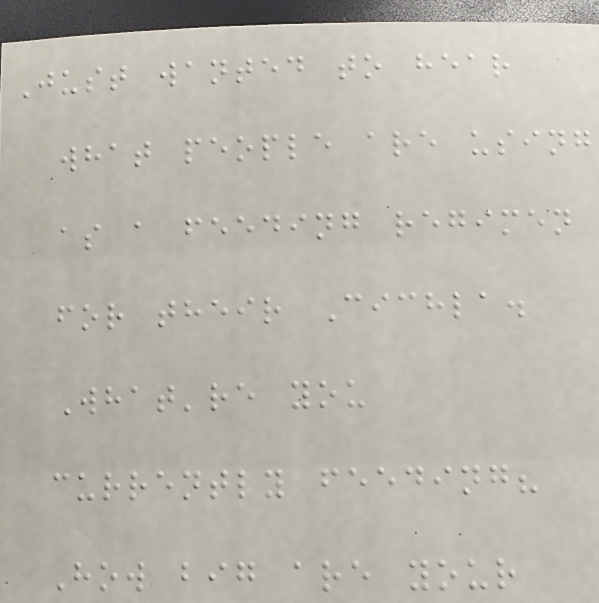Just wanted to hear
what people are using
as a feeding regimen
for their Cichla.
What're you
currently feeding?
How big are your
